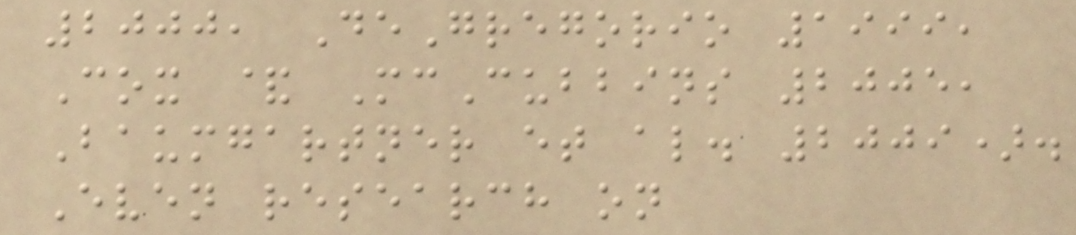2000, DeGregorio 1999,
Cox & McCubbins 2005,
Baumgartner et al. 2009).
Even research on
